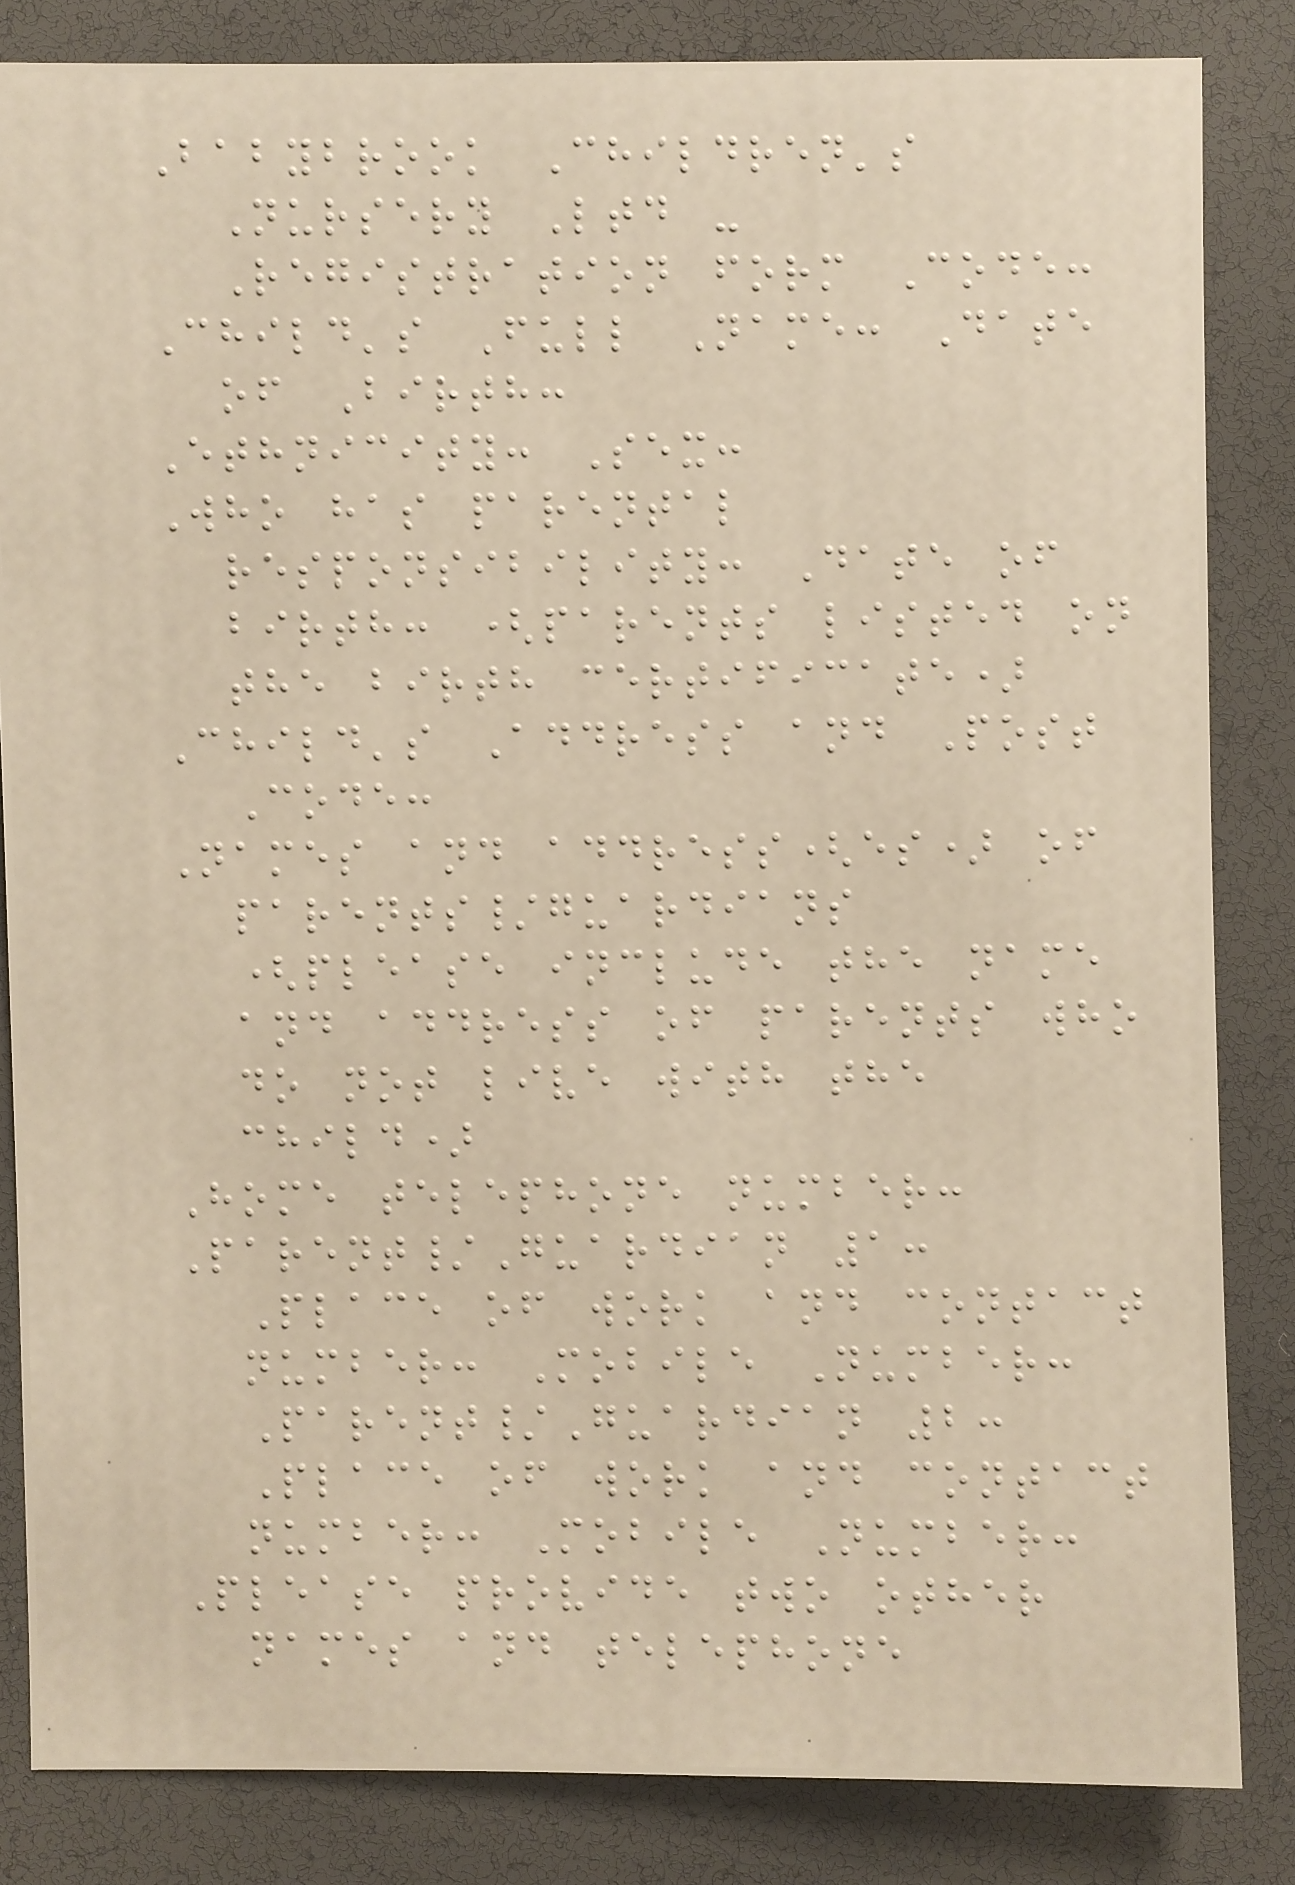Babybrook Children's
Nursery Ltd -
Registration form Code:
Child's Full Name: Date
of Birth:
Ethnicity: Sex:
Who has parental
responsibility: Date of
birth: (parents listed on
the birth certificate)
Child's Address and Post
Code:
Names and address(es) of
parents/guardians
(please include the name
and address of parents who
do not live with the
child)
Home telephone number:
Parent/Guardian 1:
Place of work and contact
number: Mobile Number:
Parent/Guardian 2:
Place of work and contact
number: Mobile Number:
Please provide two other
names and telephone
